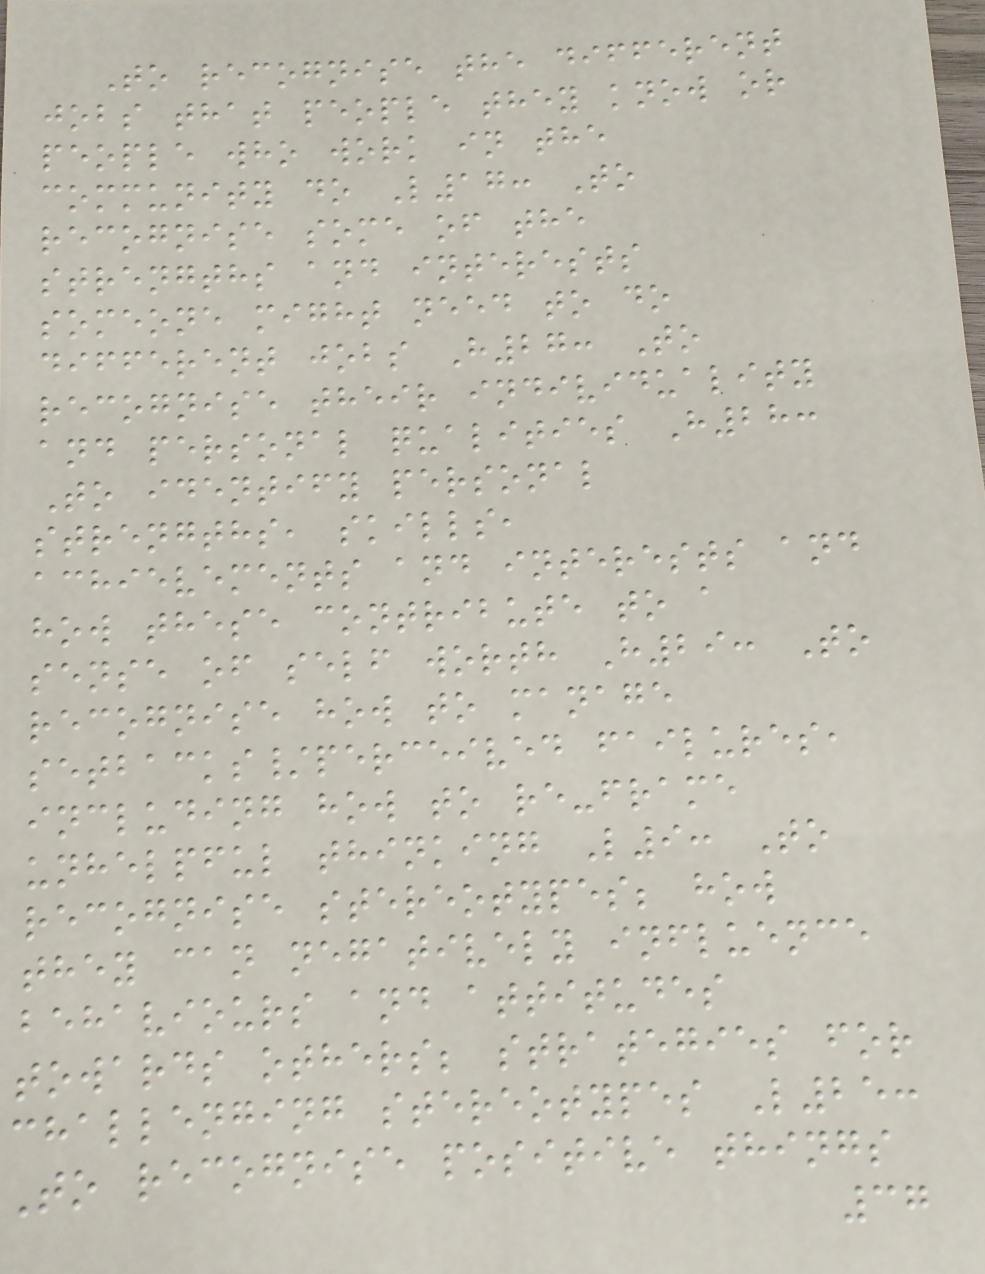To recognise the different
jobs that people they know or
people who work in the
community do L17: To
recognise some of the
strengths and interests
someone might need to do
different jobs H27: To
recognise their individuality
and personal qualities H28:
To identify personal
strengths, skills,
achievements and interests and
how these contribute to a
sense of self worth H29: To
recognise how to manage
setbacks/perceived failures,
including how to re-frame
unhelpful thinking L9: To
recognise stereotypes; how
they can negatively influence
behaviours and attitudes
towards others; strategies for
challenging stereotypes L25:
To recognise positive things
37
